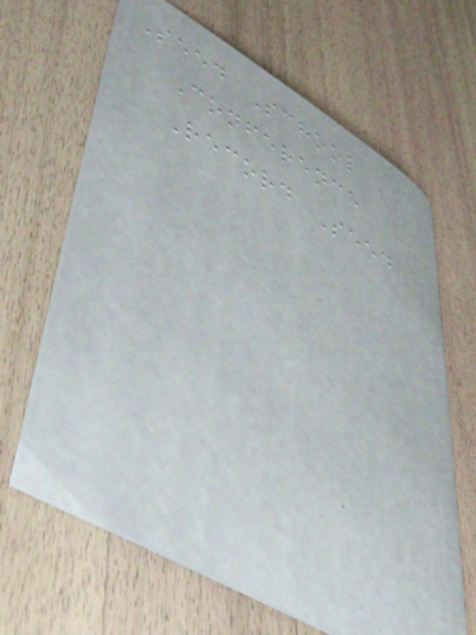Seed School
Conference
Record Seed
